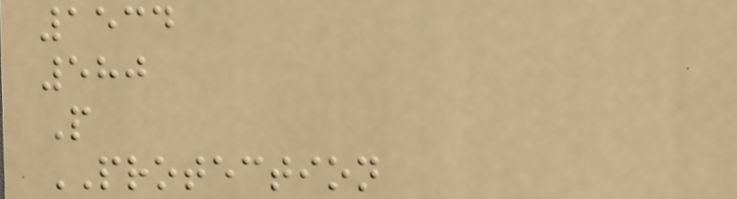1534
580
P
PROTECTION
